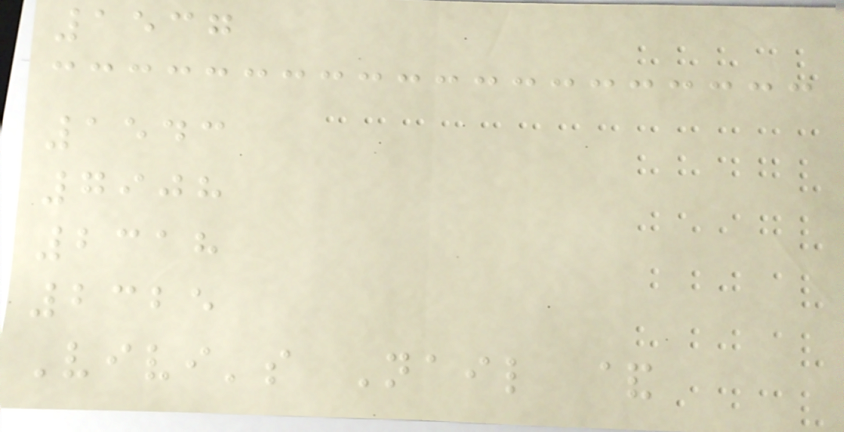1537
1543
7908
2318
2325
Vivi's Nail &
